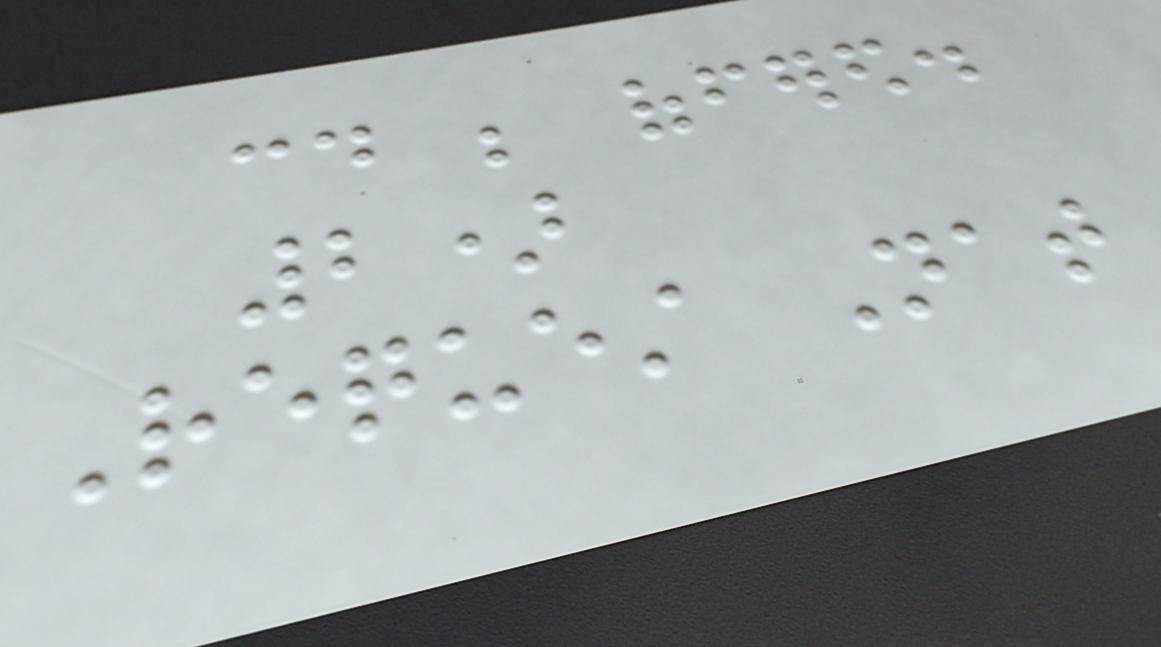could be offered.
2)
Request Nat
